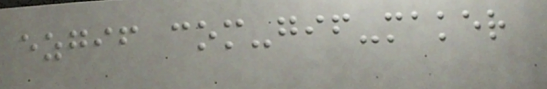ezgif com-gif-maker
